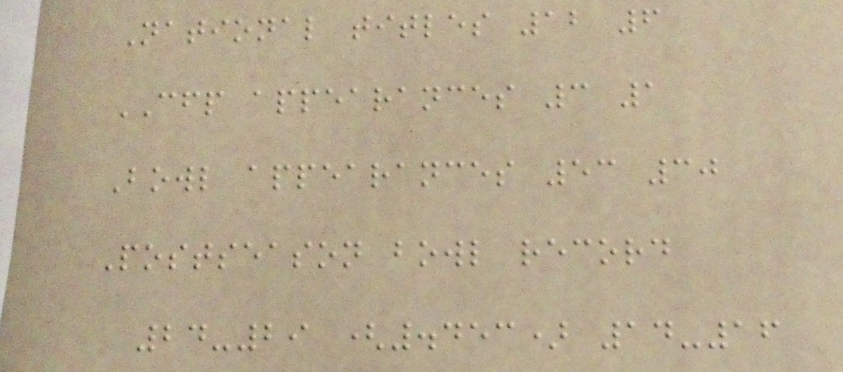National titles 12 6
CFP appearances 3 1
Bowl appearances 53 30
Postseason bowl record
24-29 (.453) 14-16
